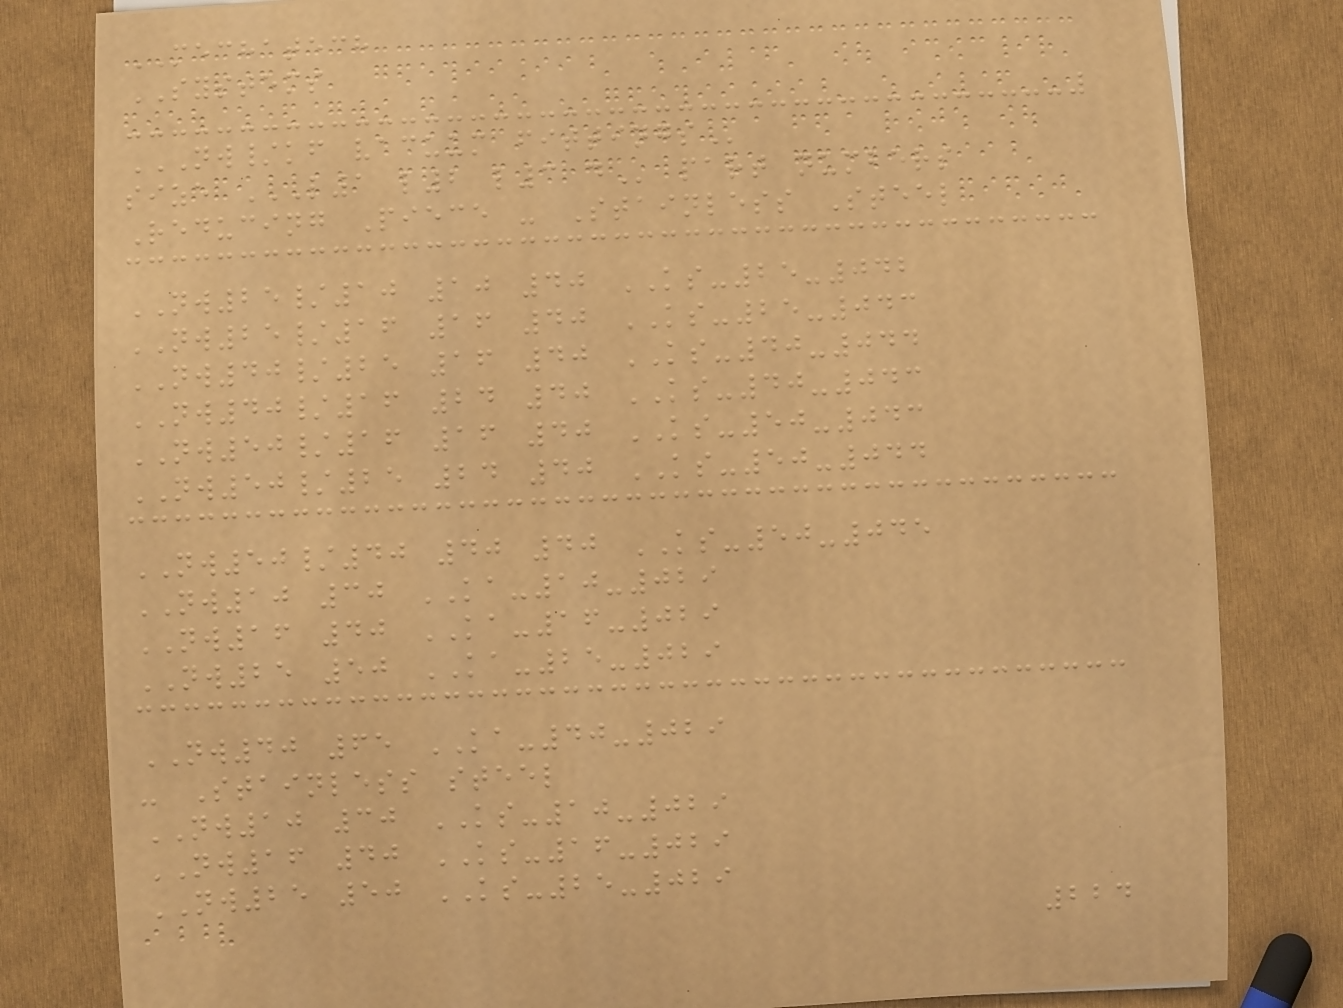MECHATECH
SYSTEMS
NW/KF VACUUM FITTINGS
size L1 L2 L3 D part numbers
Reducing Piece - Stainless Steel
NW25/10 10 40 KS-25-042
NW25/16 16 40 KS-25-043
NW40/25 16 40 KS-40-044
NW40/16 24 40 KS-40-043
NW50/16 16 40 KS-50-043
NW50/25 24 40 KS-50-044
NW50/40 40 40 KS-50-045
NW10 30 KA-10-029
NW16 40 KA-16-029
NW25 50 KA-25-029
NW40 65 KA-40-029
- Stainless steel
NW10 30 KS-10-029
NW16 40 KS-16-029
NW25 50 KS-25-029
224
